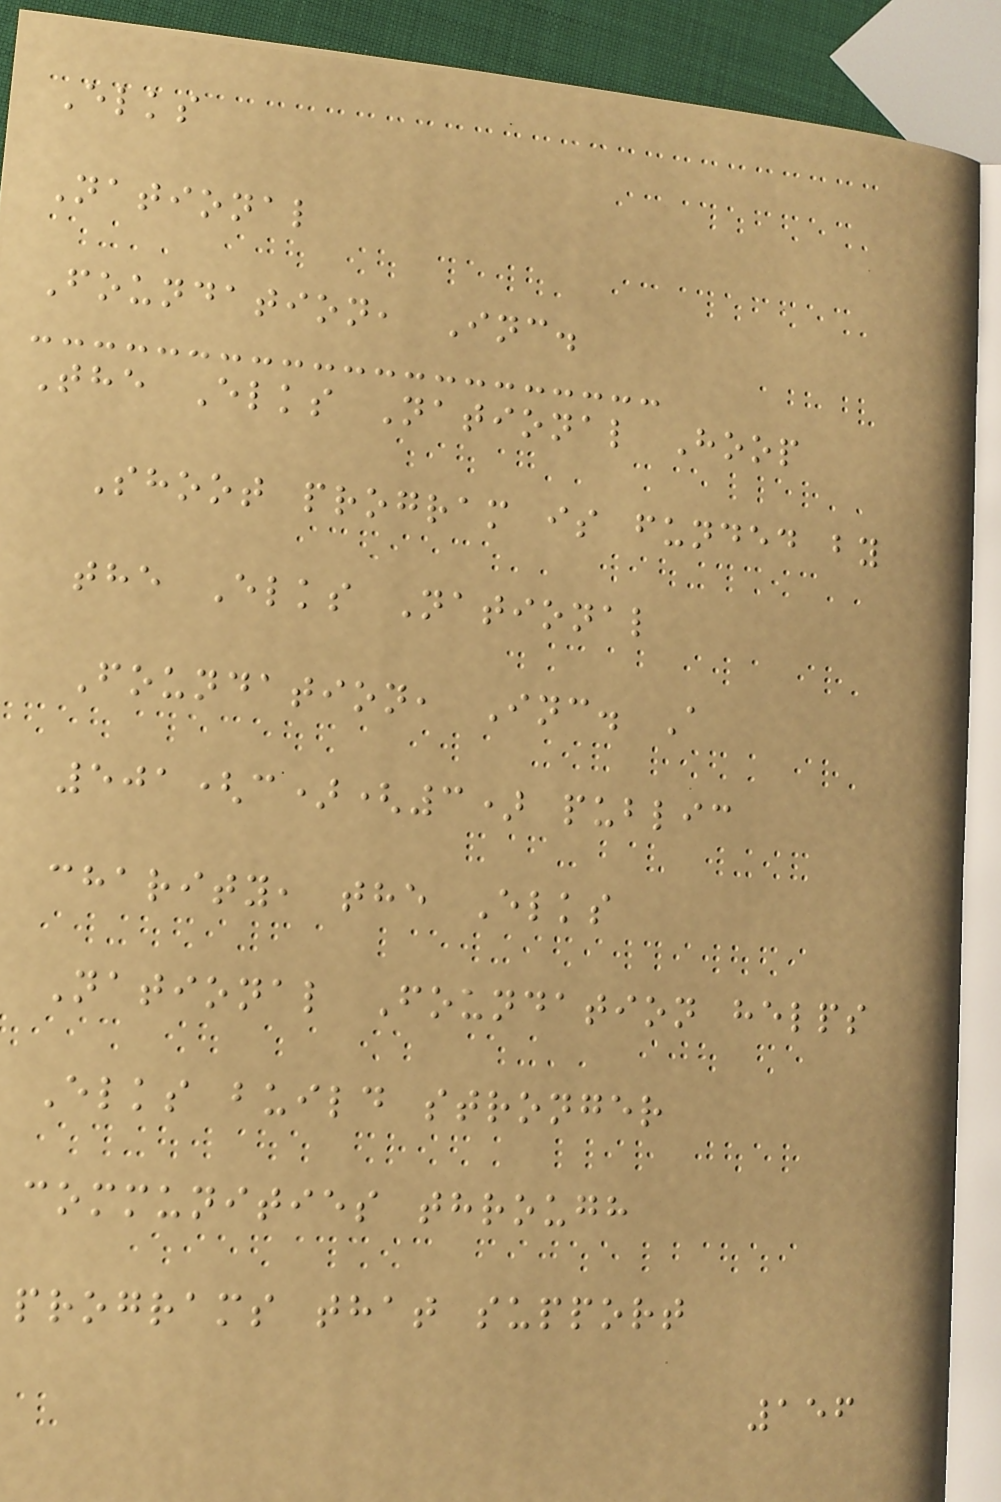Elks
National
Foundation, Inc.
The Elks National Hoop
Shoot program is funded by
the Elks National
Foundation, Inc. A
501(c)(3) public
charity, the Elks
National Foundation helps
Elks build stronger
communities through
programs that support
156
